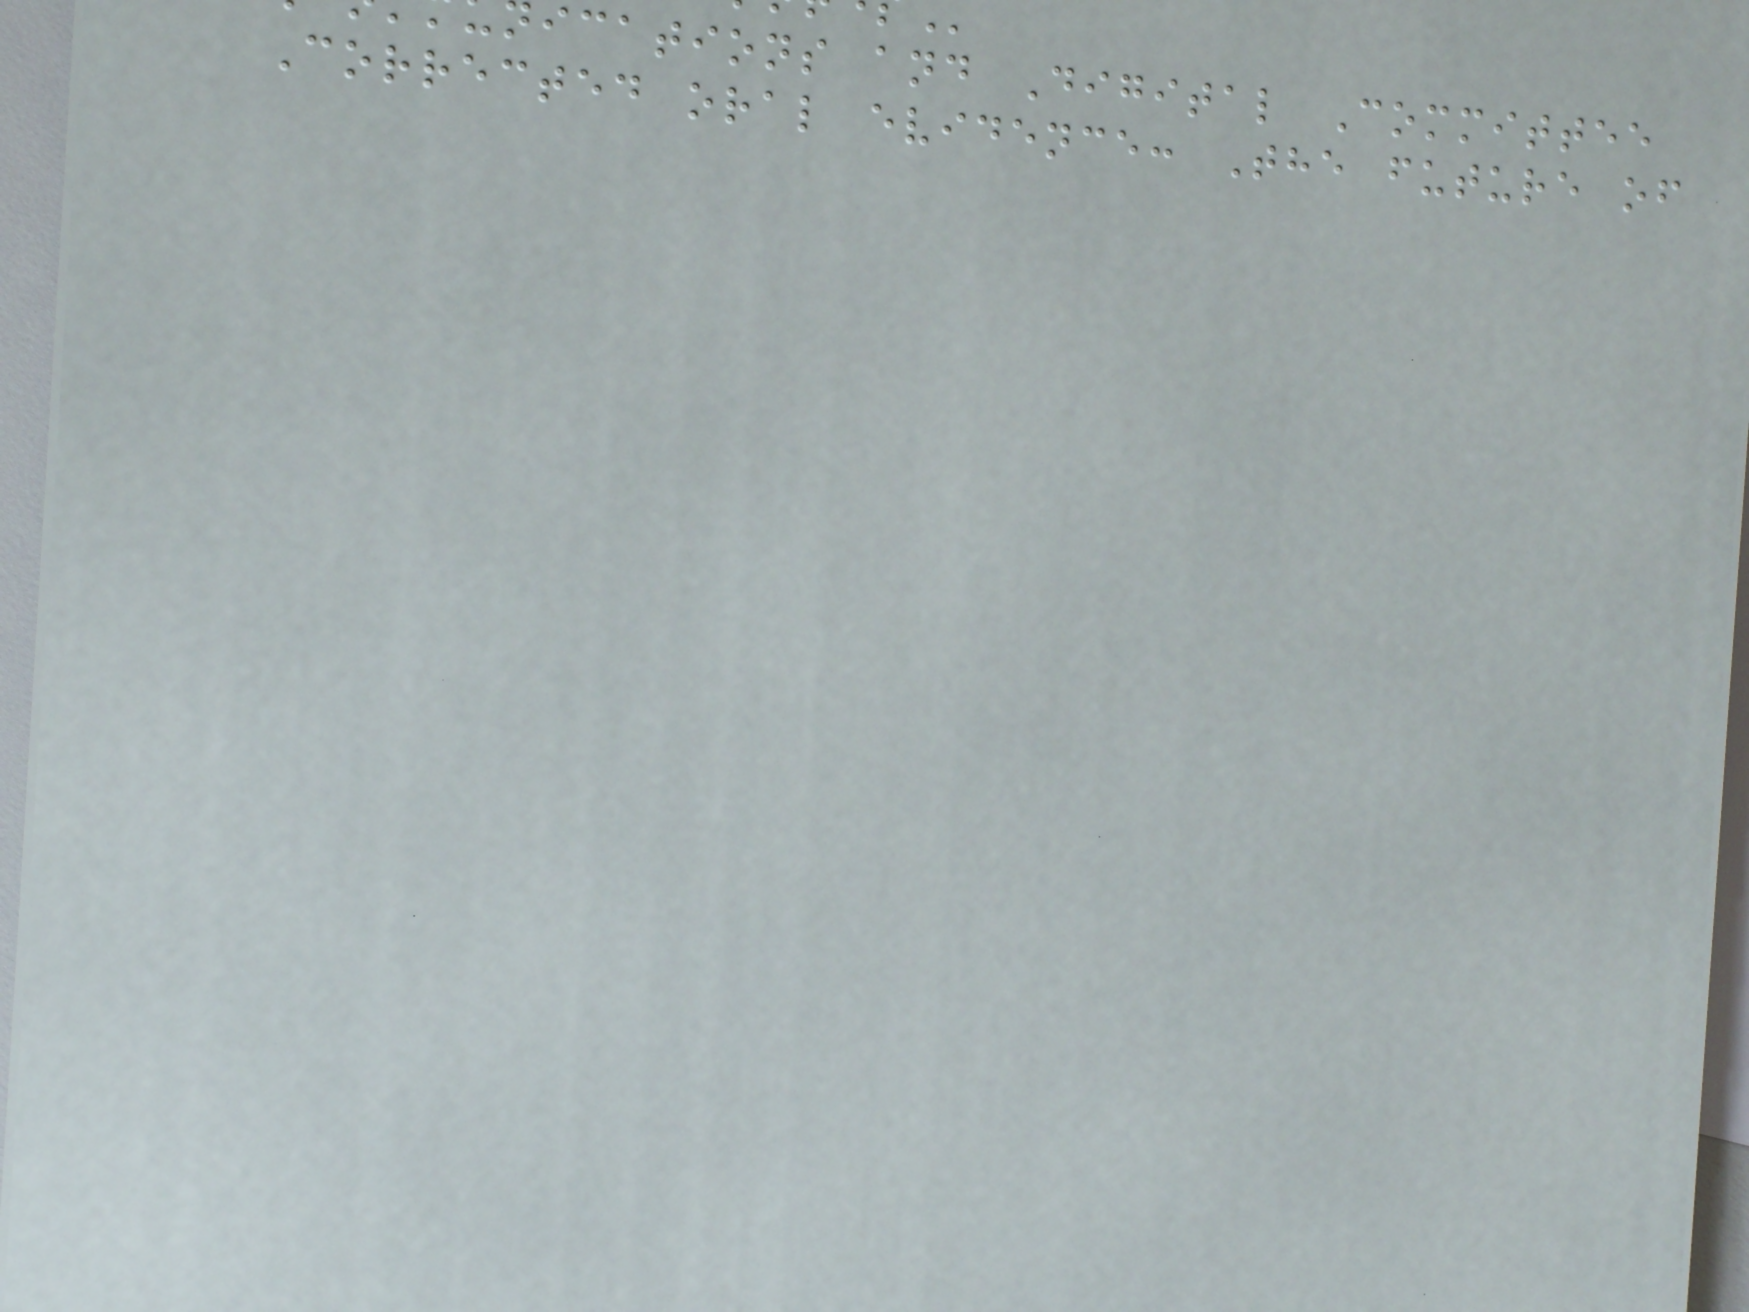ications and Digital Committee
Corrected oral evidence: The future of
